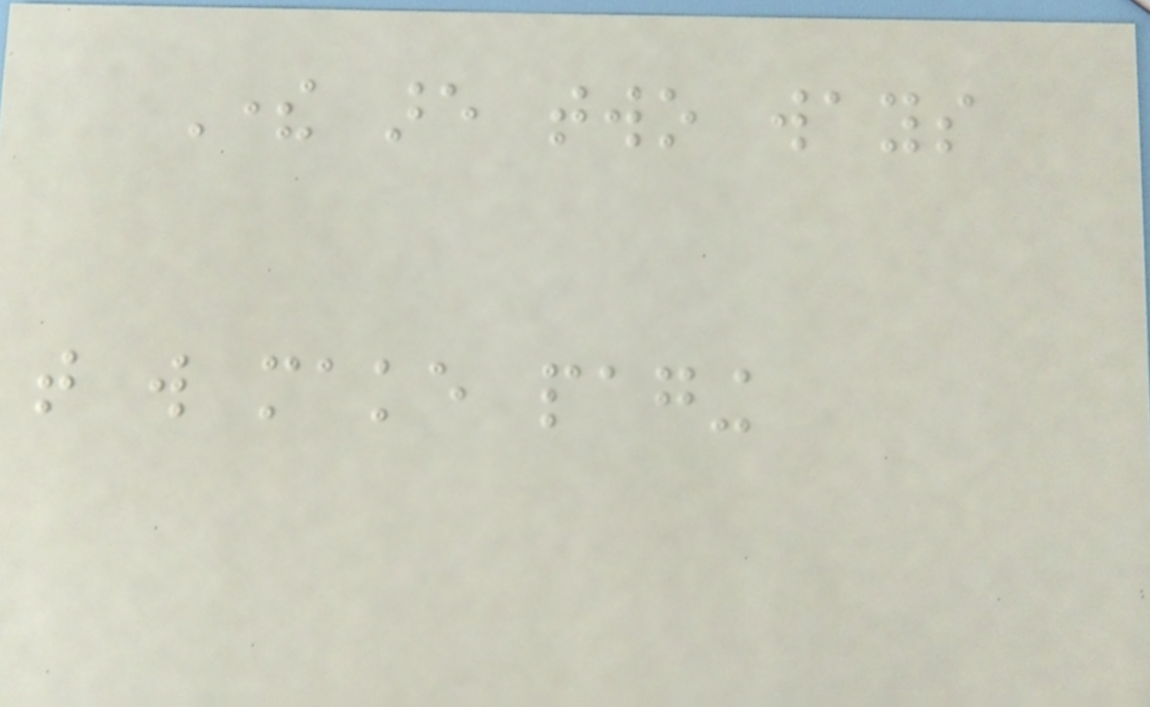There are two ways
that will make paging
